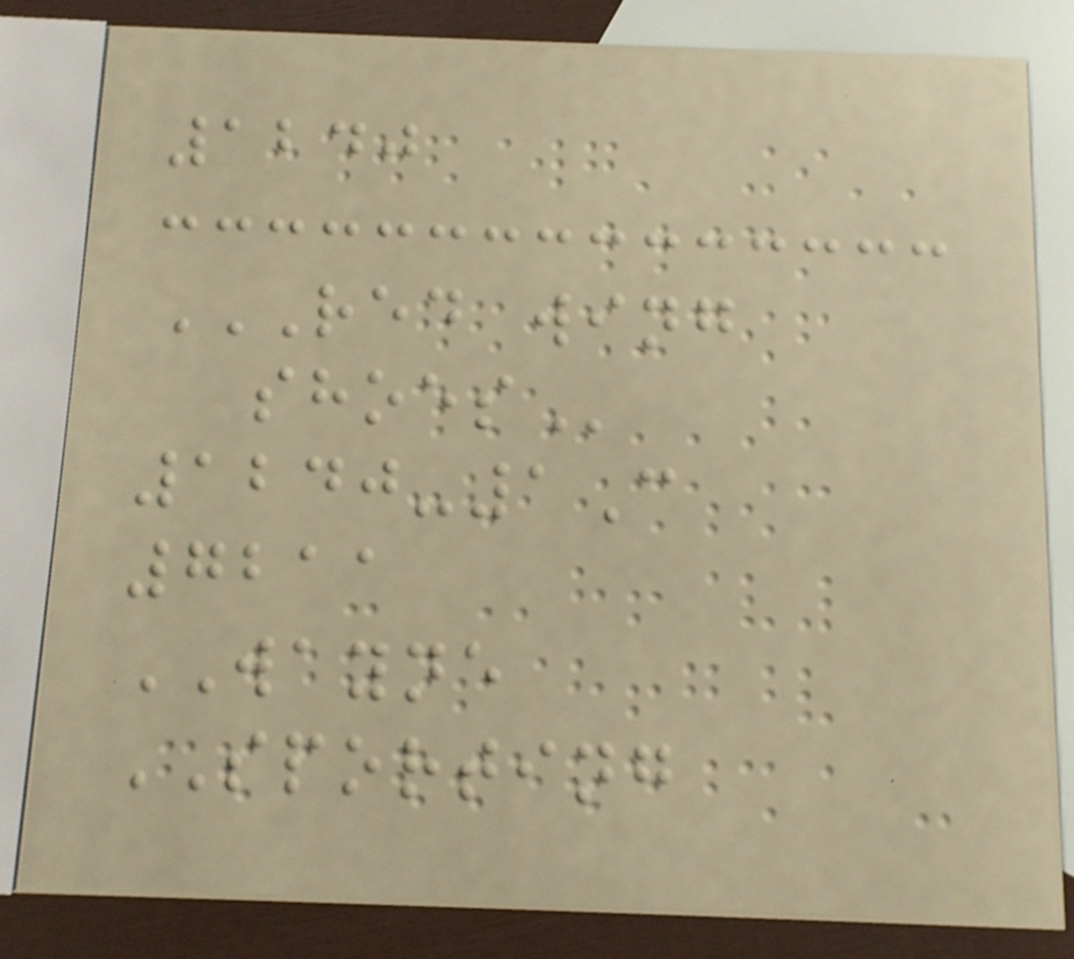1240
RED WING
SHOES
1240-1C
7211
WAYNE
SPORTING
